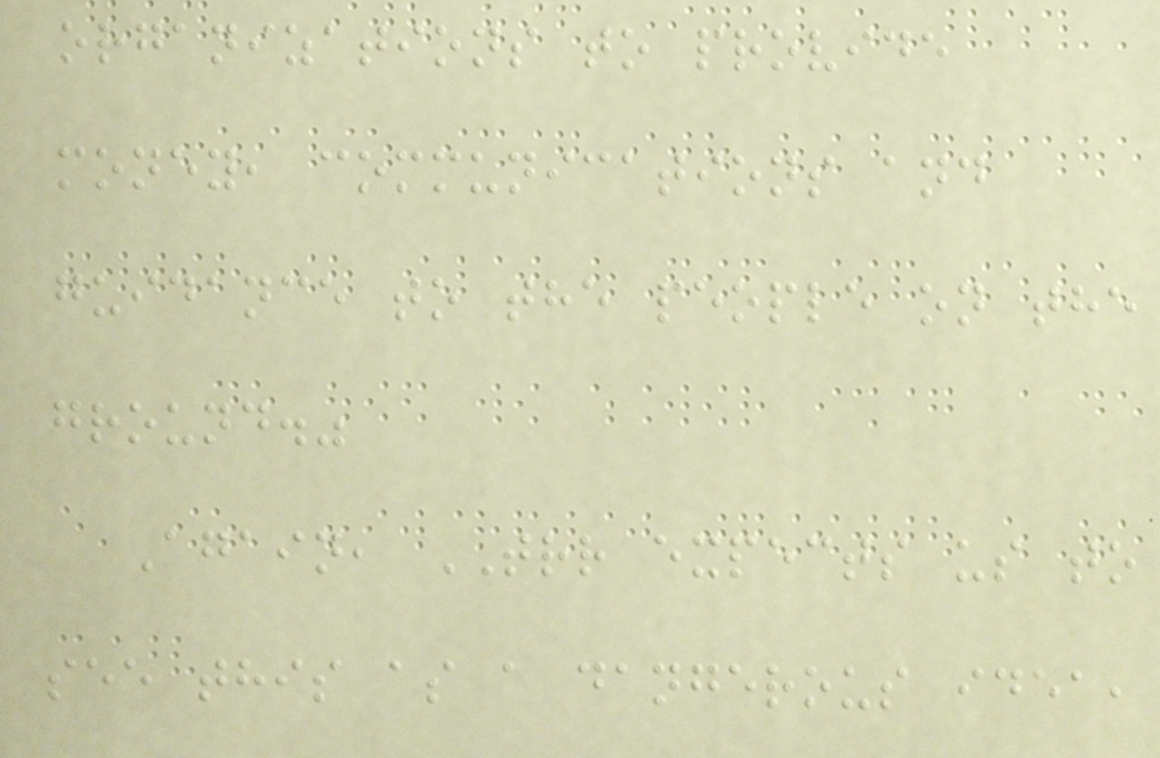organizations to provide
money, communications and
guidance to the people on the
ground."
Again, TRR expects us to
see this as a dangerous idea,
